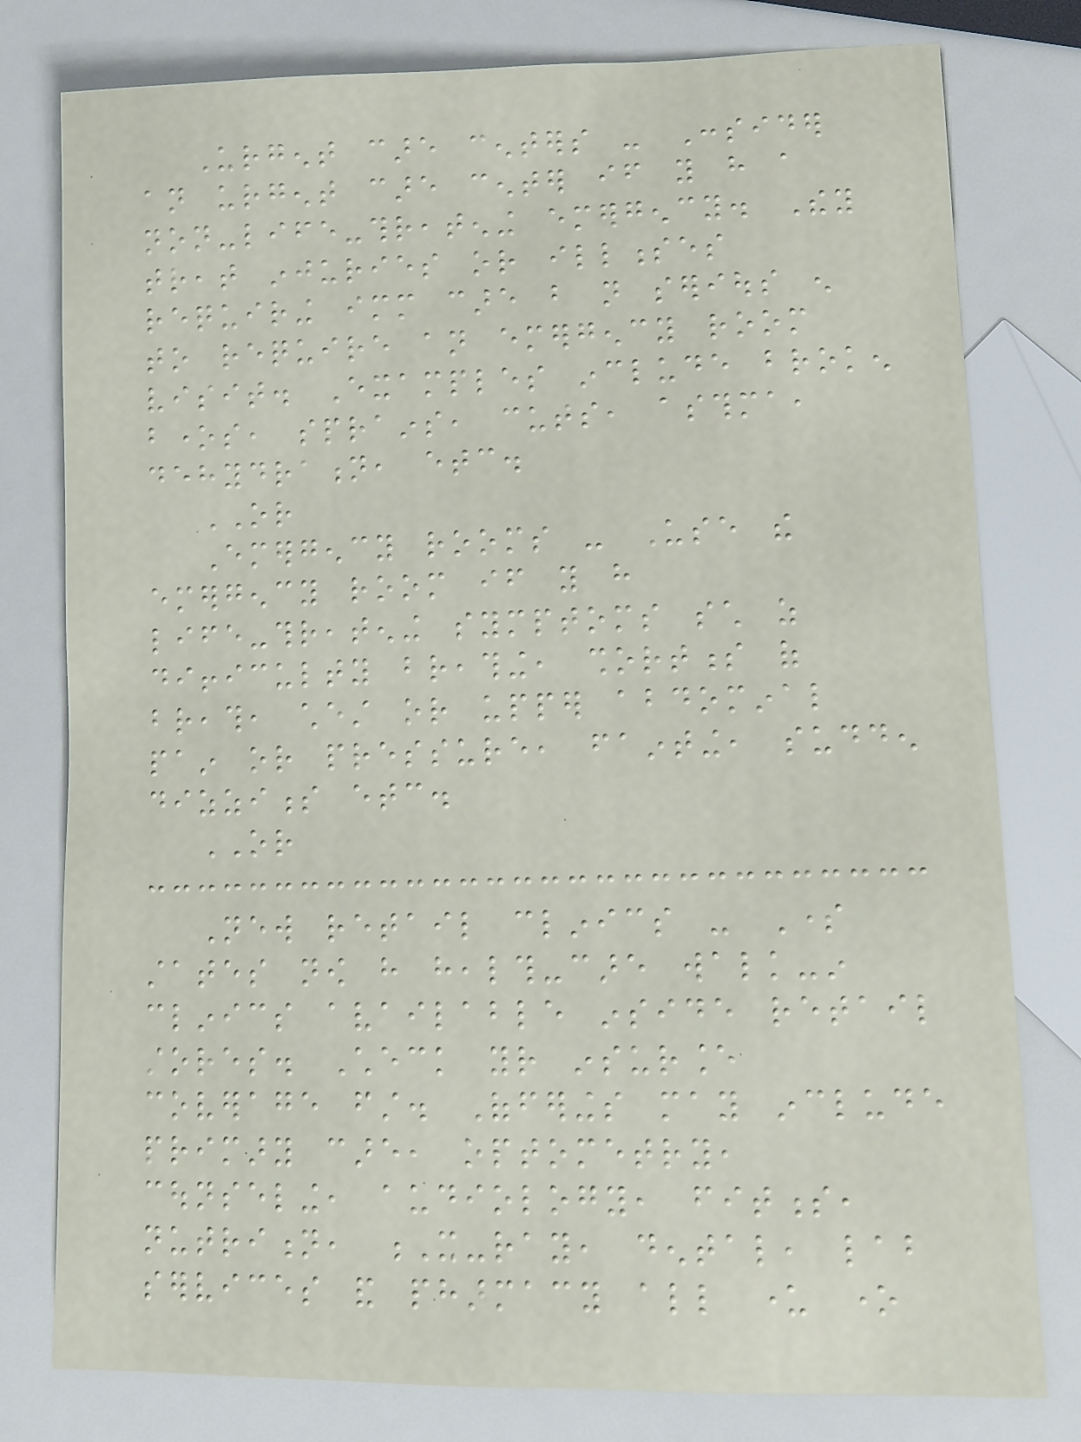Urgent care centers - Consider
an urgent care center if you have a
non-life-threatening emergency. They
treat injuries or illnesses
requiring immediate care but not serious enough
to require an emergency room
visit. Examples include broken
bones, sprains, cuts, asthma,
dehydration, etc.
OR
Emergency rooms - Use the
emergency room if you have
life-threatening symptoms such as
difficulty breathing, shortness of
breath, chest or upper abdominal
pain or pressure, fainting, sudden
dizziness etc.
OR
New retail clinics - Some
states now have health-care walk-in
clinics available inside retail
stores. Check your insurance
coverage first. Offerings may include
primary care, optometry,
counseling, audiology, fitness,
nutrition, X-ray, dental, lab
services and pharmacy all under one
